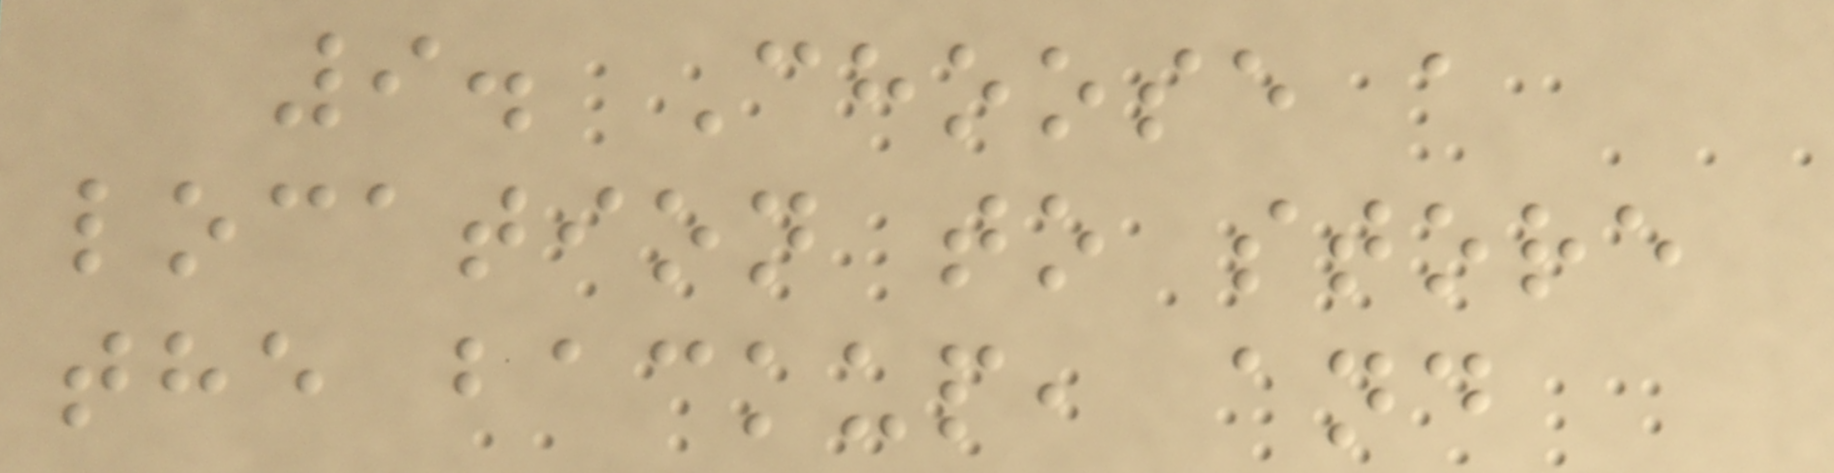9. Choose a
location to store
the backup, and
